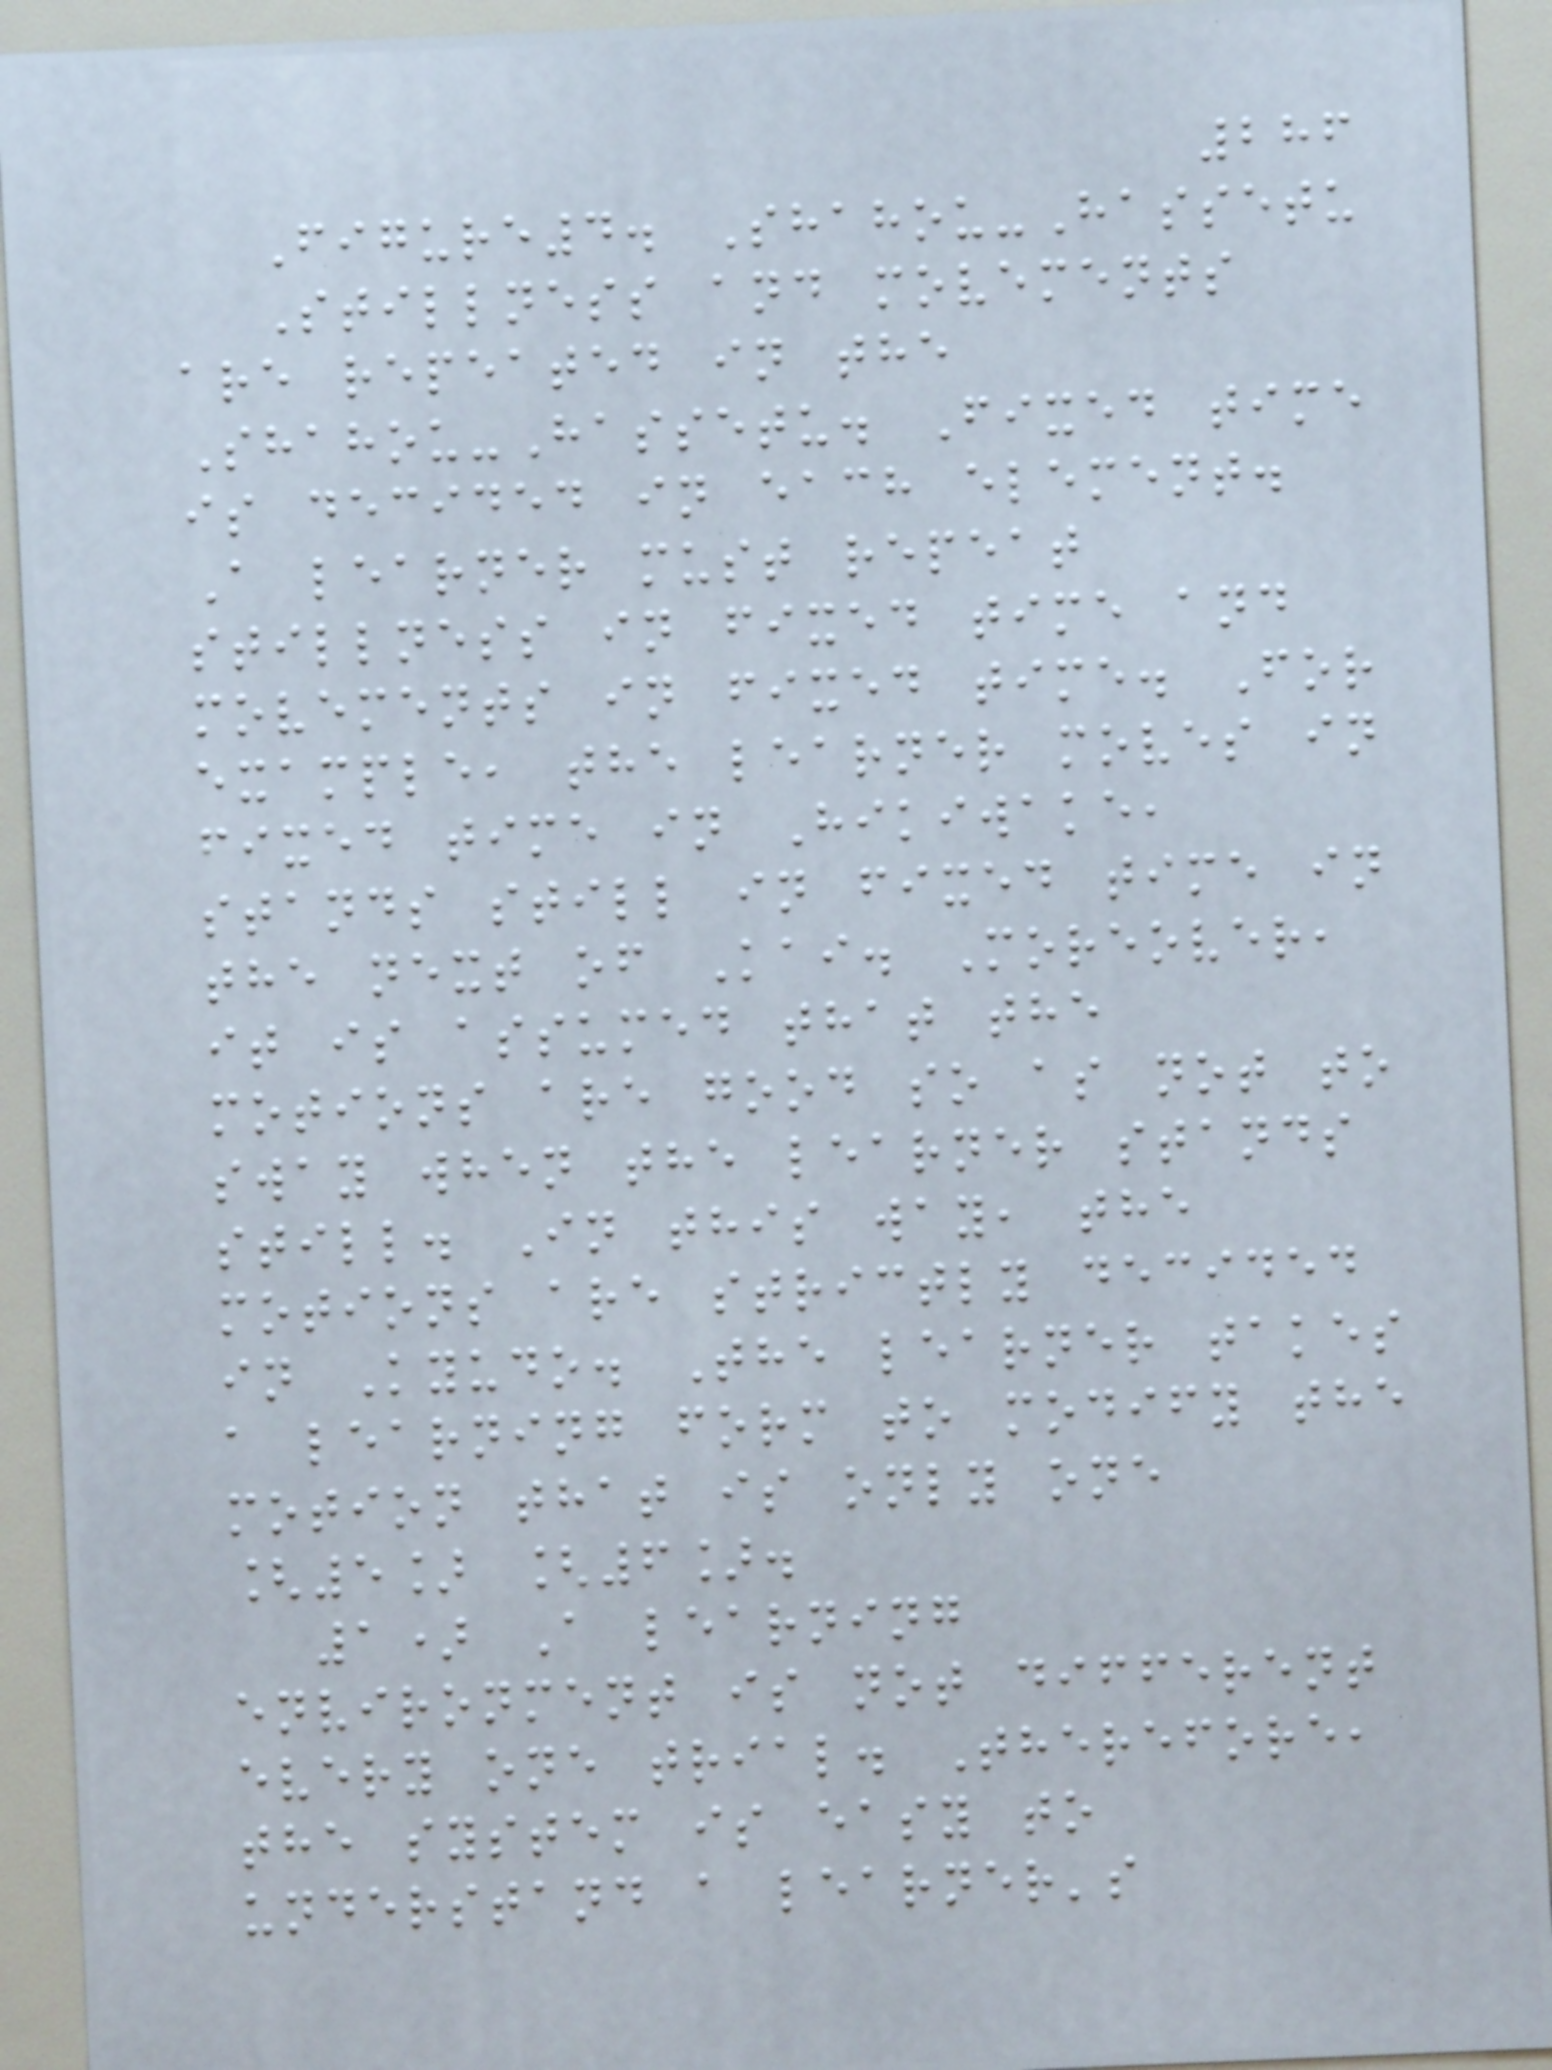286
Figure4. Shahou-Hassetu
Stillness and movements
are repeated in the
Shahou-Hassetu. Fixed time
is decided in each element.
A learner must repeat
stillness in fixed time and
movements in fixed time. For
example, the learner moves in
fixed time in Hikiwake,
stands still in fixed time in
the next of Kai. Moreover,
it is assumed that the
motions are good so as not to
sway when the learner stands
still. In this way, the
motions are strictly decided
in Kyudo. The learner takes
a learning form to modify the
motion that is only one
[5] [6].
1) A learning
environment is not different
every one trial. Therefore,
the system is easy to
understand a learner's
